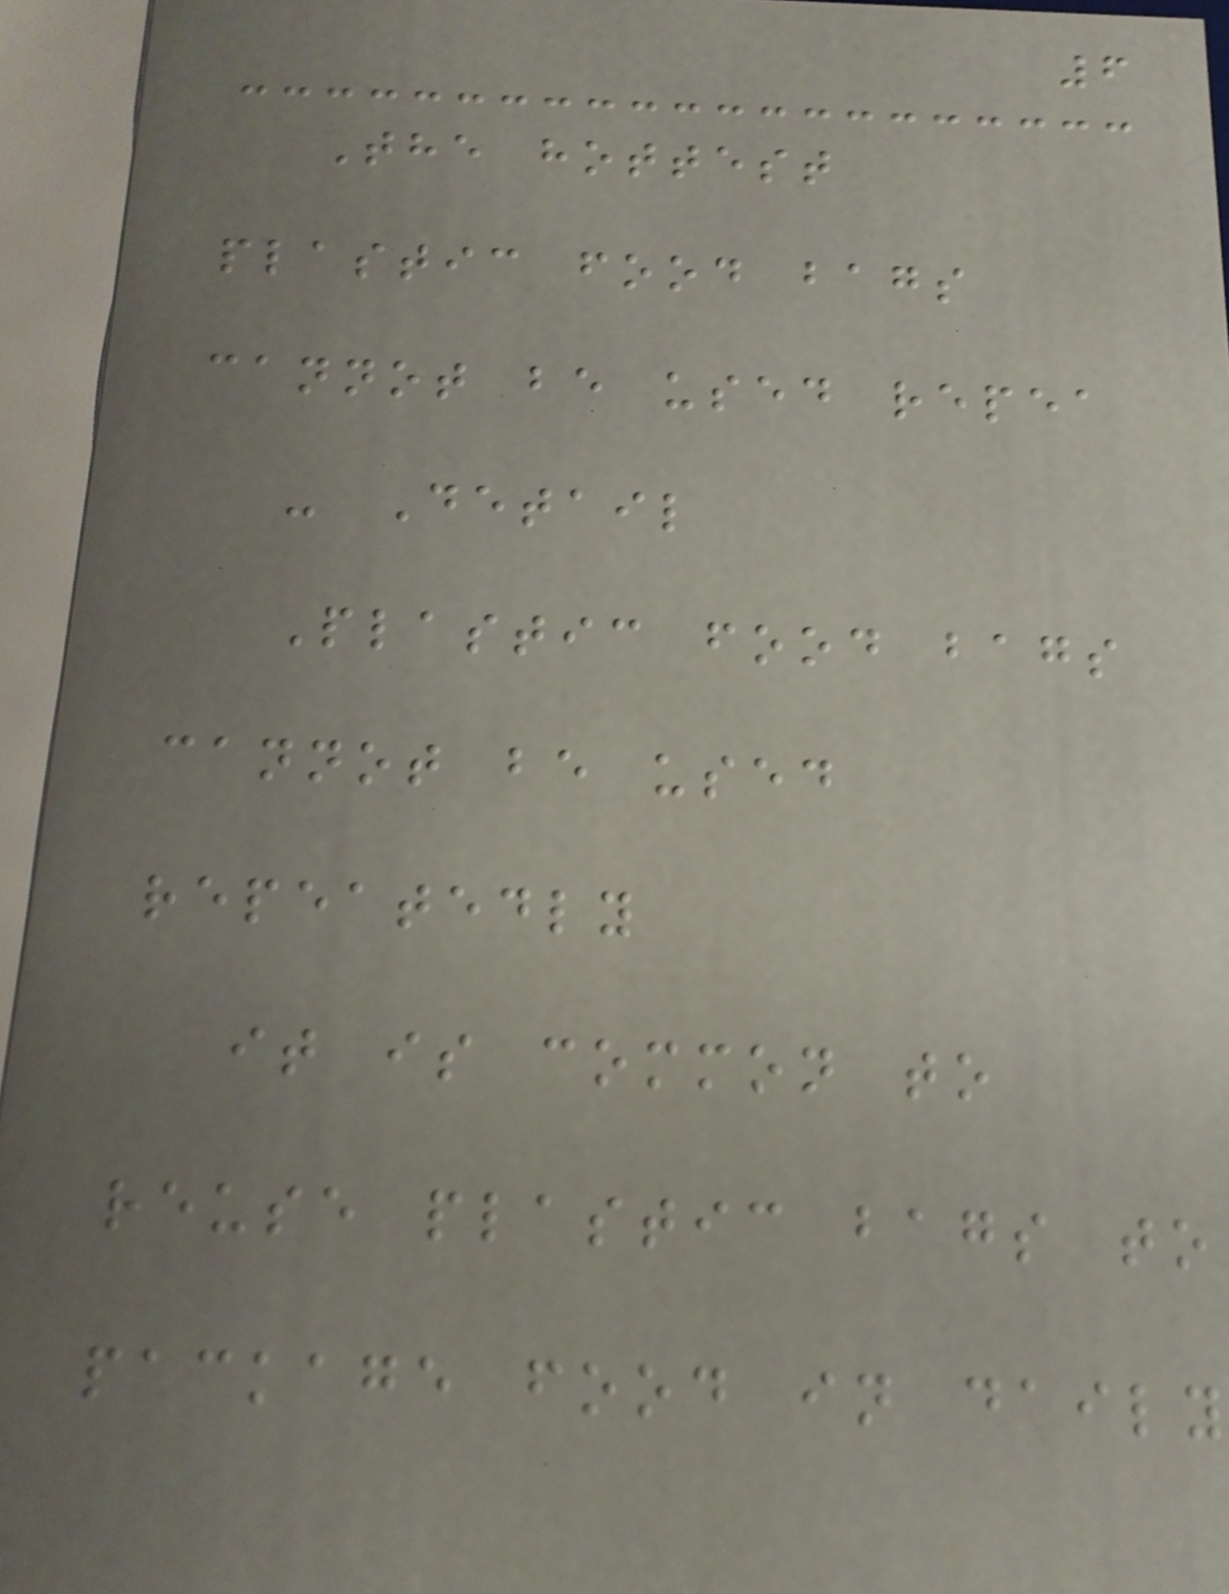6
The hottest
plastic food bags
cannot be used repea
- Detail
Plastic food bags
cannot be used
repeatedly
it is common to
reuse plastic bags to
package food in daily
